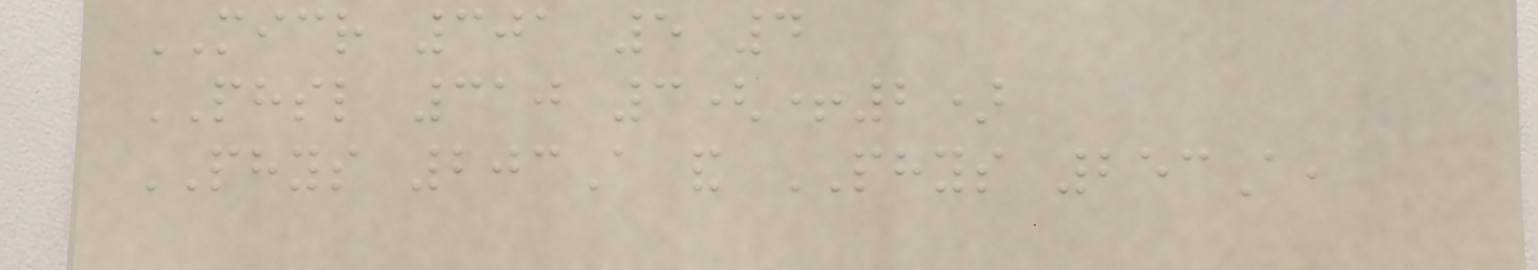MICR 301 5 4
PHSL 310 3(+2)
PHYS 203A and PHYS 253A,
